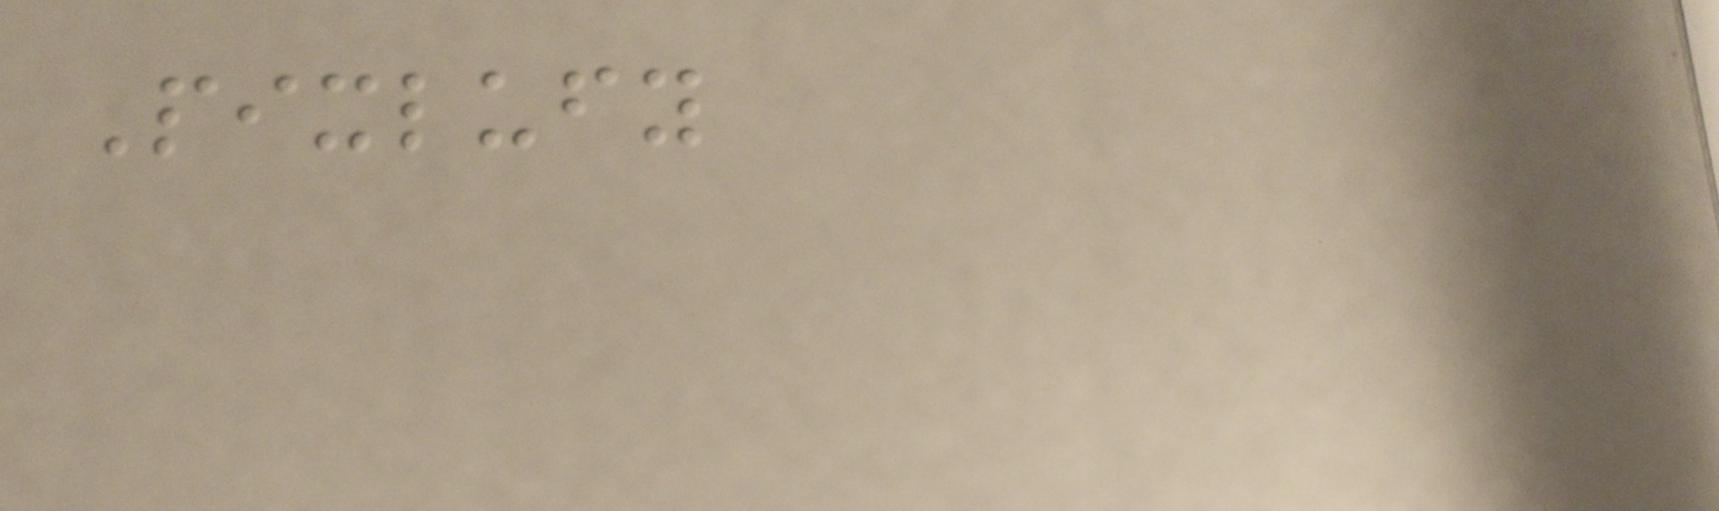Pixlufy
